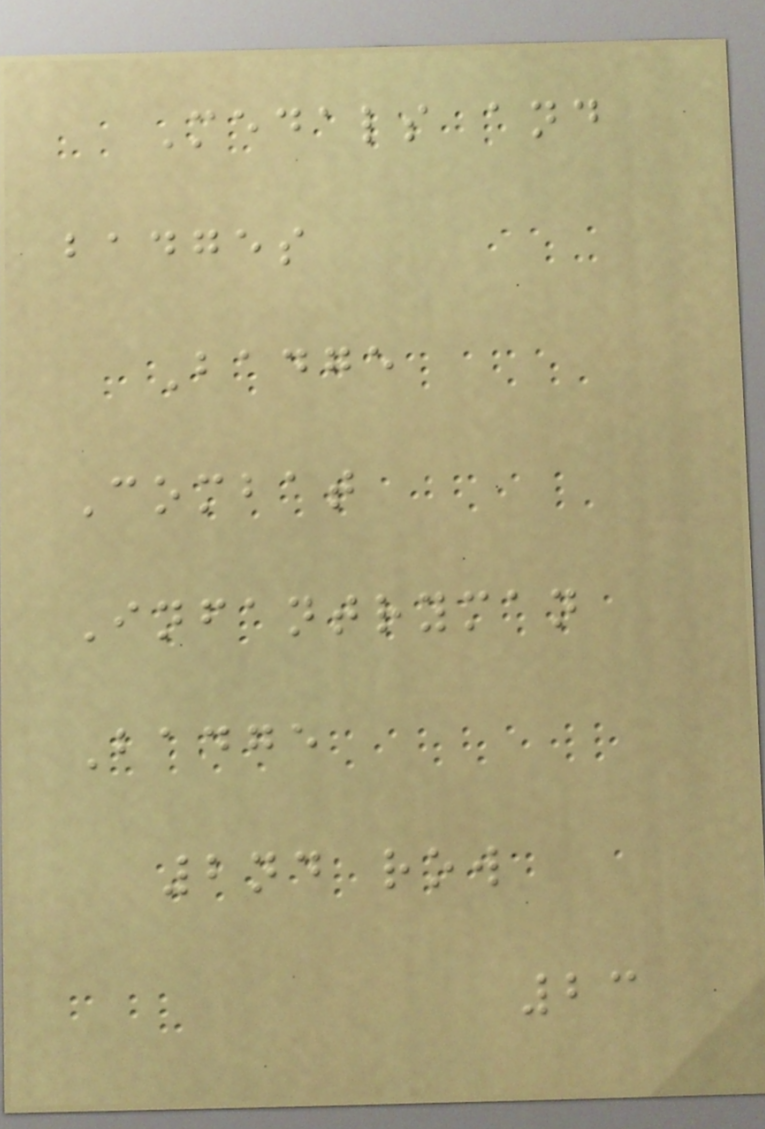Medals and
badges
Badge
Combat
Infantryman
Badge
2nd row
23
